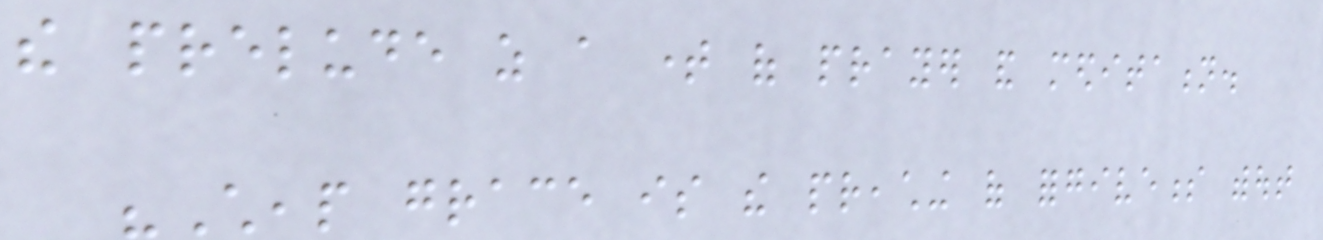the prelude as a time of prayer and meditation.
"Cheap grace is the preaching of forgiveness without
